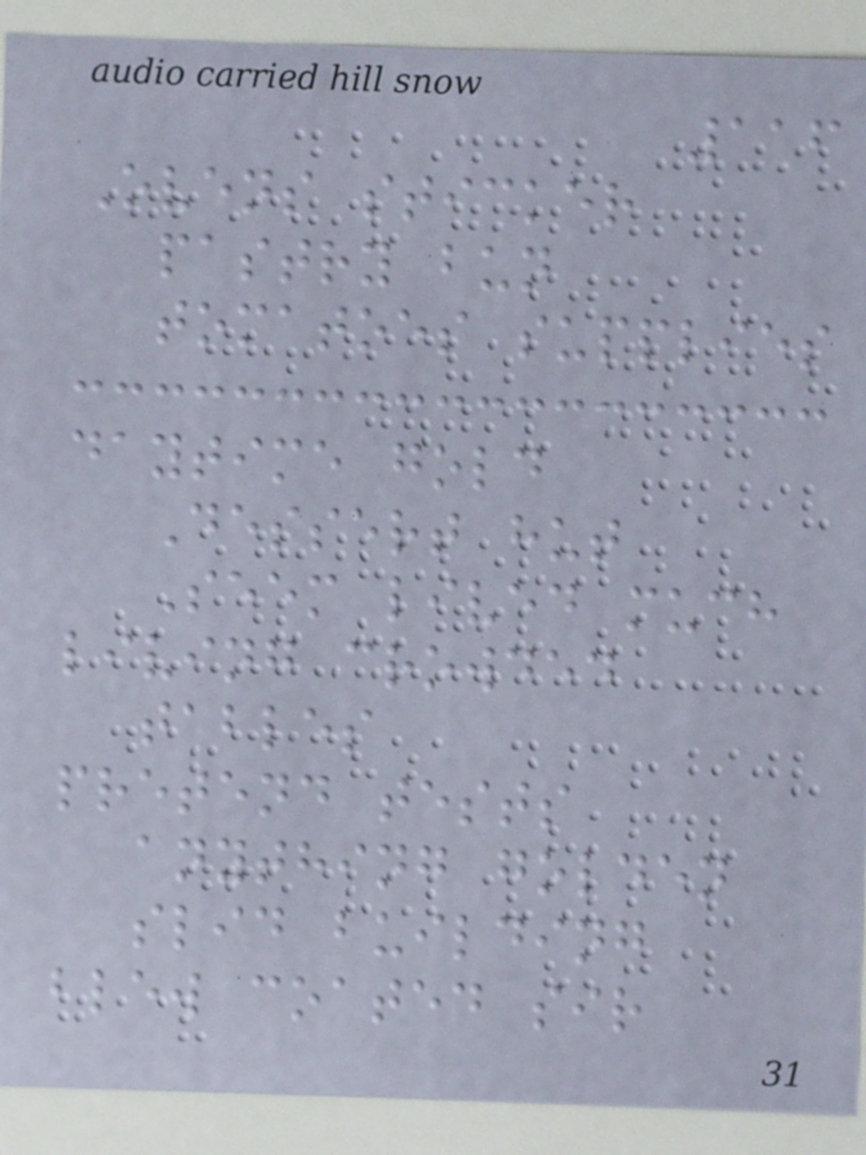116
Ovens sticker
pastry bun
tomatoes supplies
daytime gold
Dessert hut
Seem lived much
living crowded
tables
pretend tests
anything golden
slid building
blew coated sir
